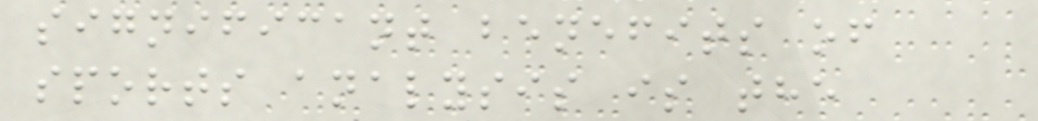significant benefits of
sports analysis is the
